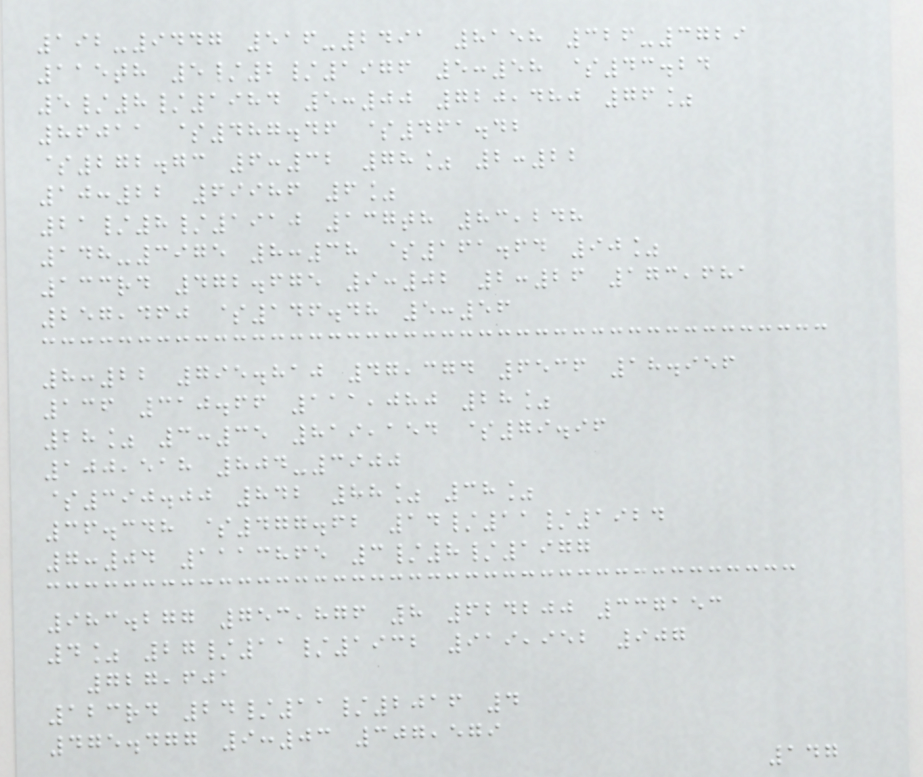192-9447 516-2491 8158 326-3729
115th 5/2/1976 5:58 $43.24
5/8/1984 5:00 720,480 76%
86011 $487.46 $461.42
$272.73 6:32 78% 2:22
10:22 69986 6%
21/8/1910 137th 83,248
148-3975 8:38 $161.64 90%
133rd 472.675 9:02 2:26 173,681
257,460 $146.48 5:56
8:22 795.810 47,374 6536 18.956
136 310.66 111,080 28%
28% 3:35 819,154 $79.96
100,518 804-3900
$390.00 842 88% 38%
36.348 $477.62 14/11/1924
7:04 1113865 3/8/1977
983.277 753,876 8 624200 337153
4% 27/11/1932 919,952 907
727,601
123rd 24/11/2016 4
475.477 9:03 307,579
147
